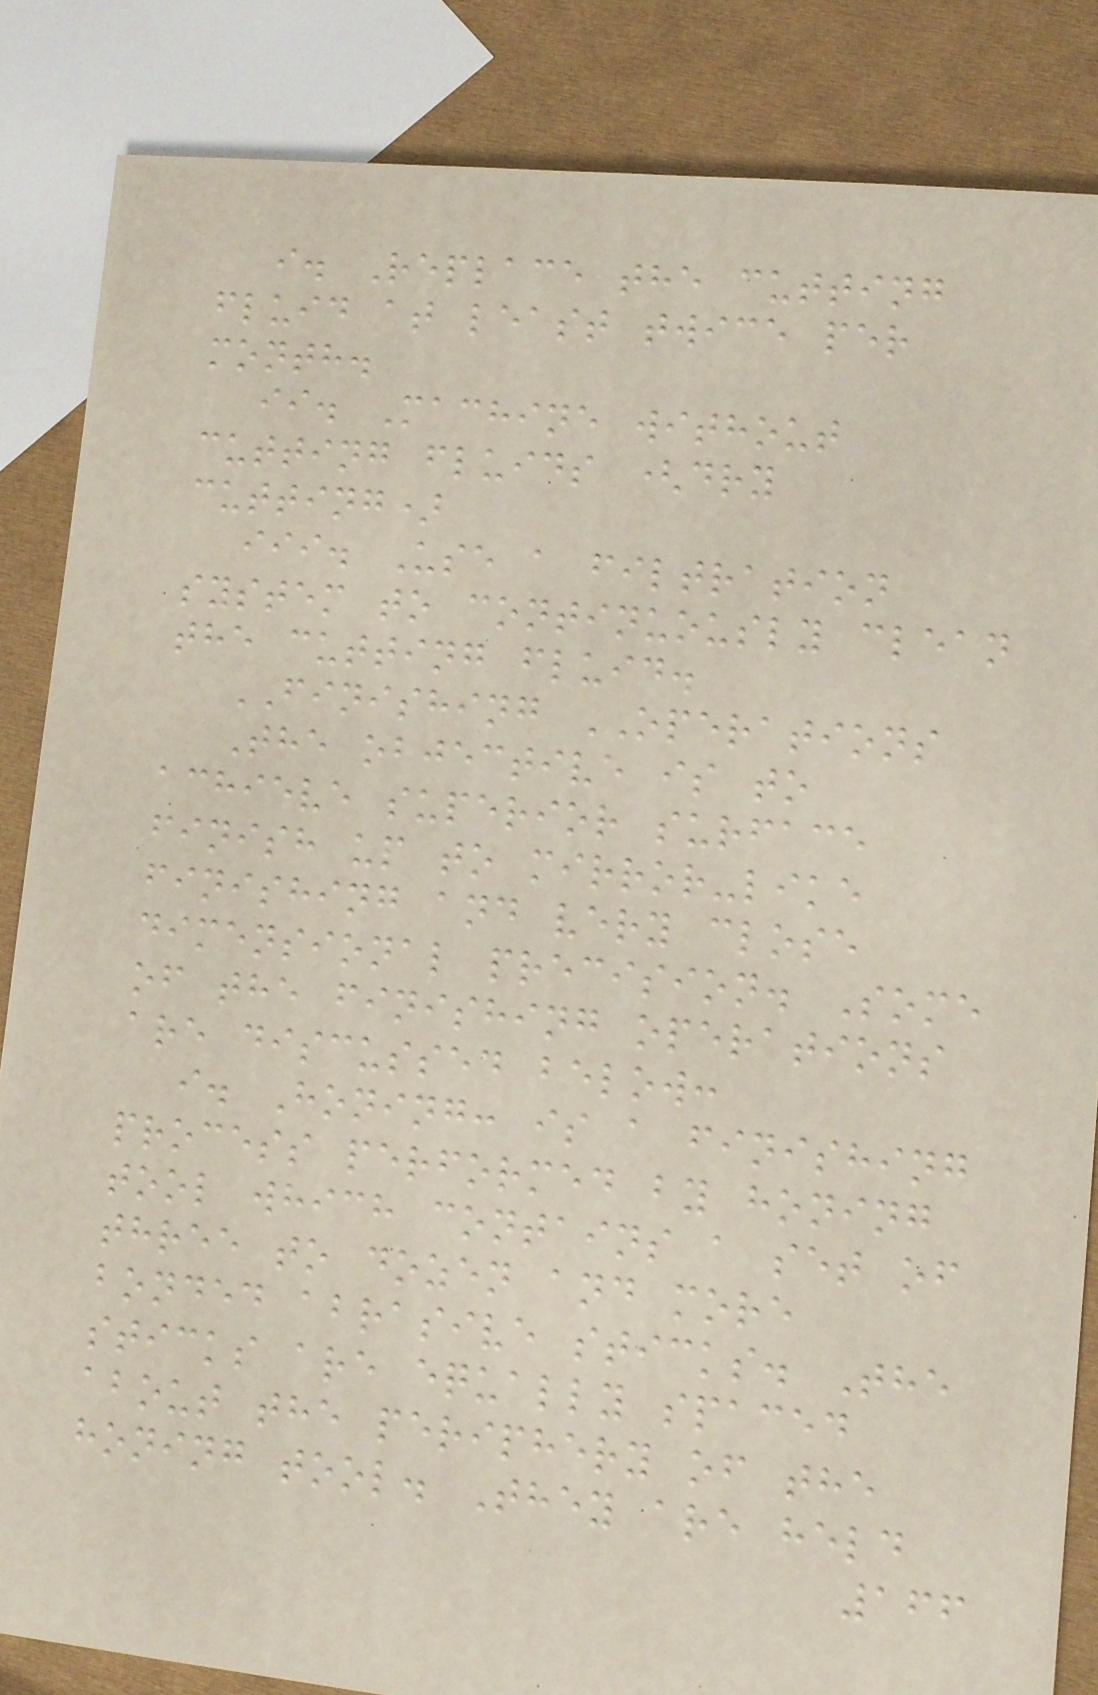i. Replace the cutting
fluid at least twice per
month.
ii. Machine without
cutting fluids (dry
cutting)
iii. Use a filtration
system to continuously clean
the cutting fluid.
FINISHING OPERATIONS
The objective is to
achieve superior surface
finish up to mirror-like
finishing and very close
dimensional precision. Some
of the finishing operations
are discussed below:
i. Honing: is a finishing
process performed by honing
tool which contains a set of
three to dozen and more
bonded abrasive sticks. The
sticks are equally spaced
about the periphery of the
honing tool. They are held
166
